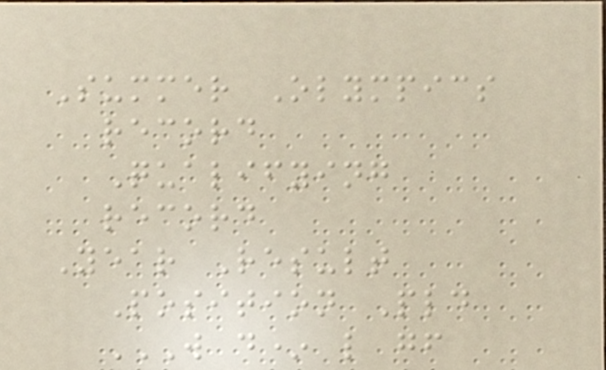Summer Olympics
record
Qualifying
record
Year Result
Position Pld
W D* L GF
